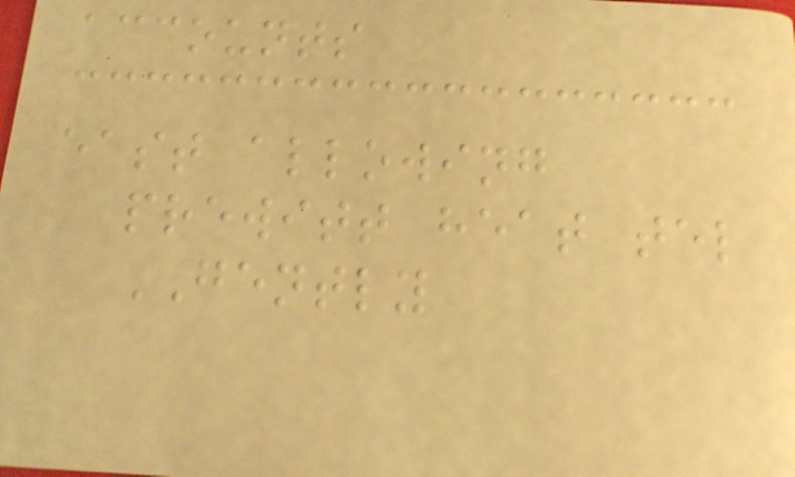accounts
east allowing
prewitt heat tel
GENTLY
